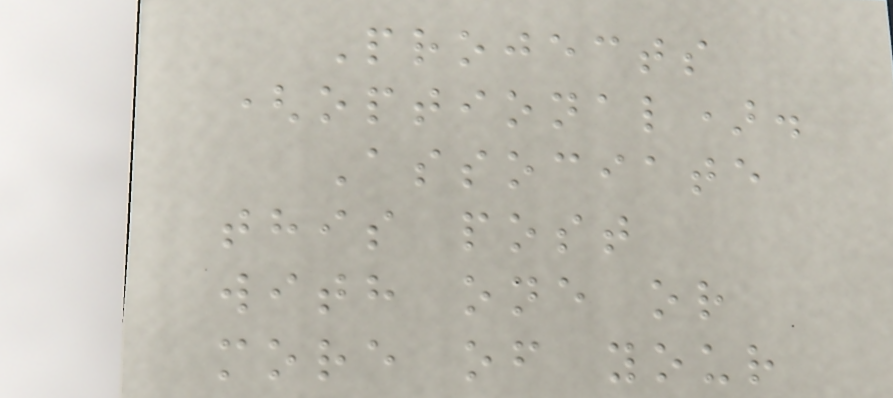Projects
(optional).
Associate
this post
with one or
more of your
